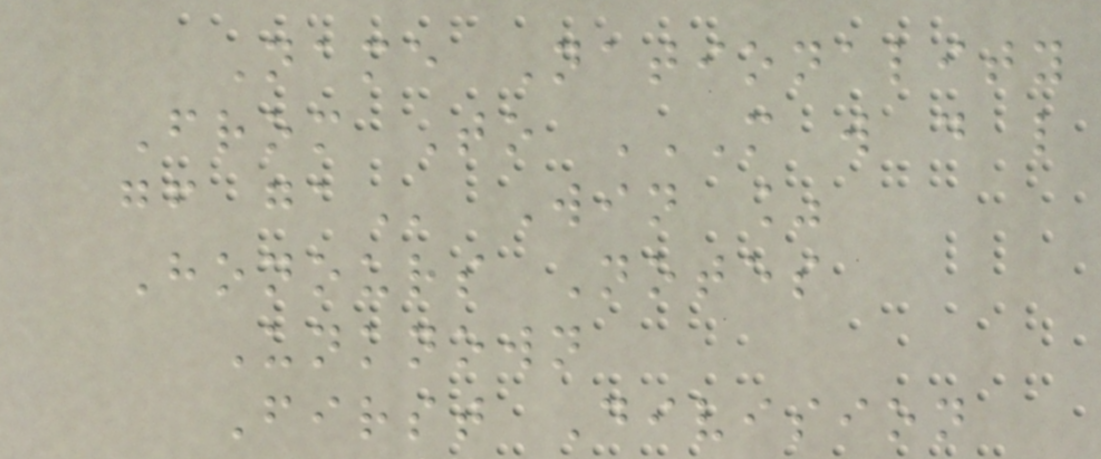Name Nationality
From To M W D L
GF GA Win %
Honours Notes
Unknown
First Division
